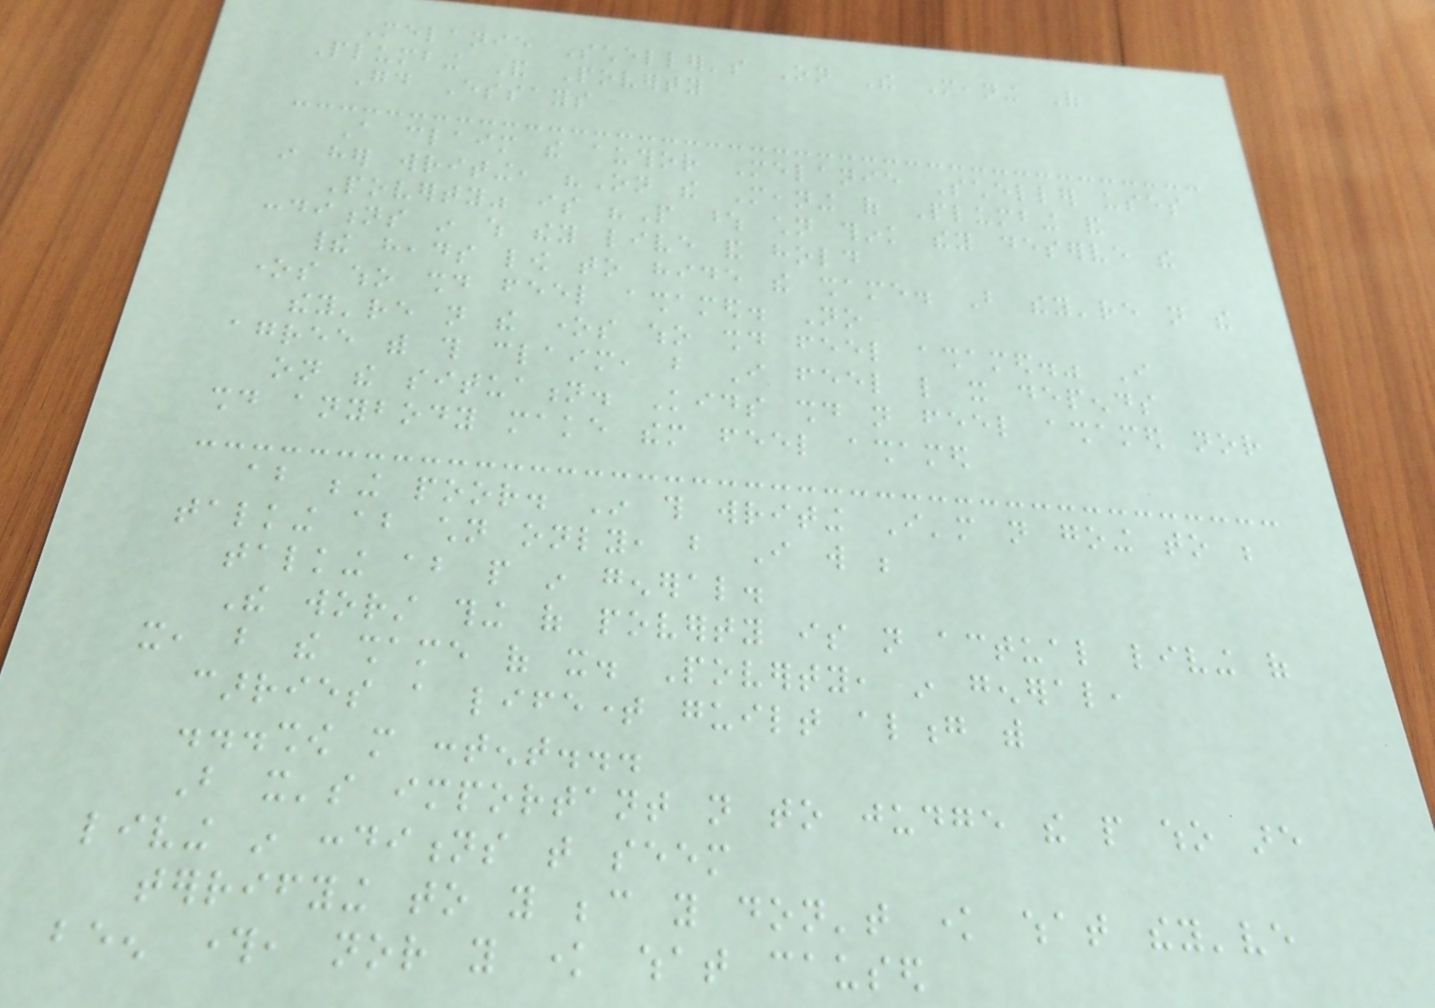Melanie Scheller's On The Meaning Of
Plumbing And Poverty
Good Essays
A claim the author Melanie Scheller uses
in her writing, "On the Meaning of Plumbing and
Poverty" is "People whose children think they deserve the
conditions in which they live and hold
their heads low to hide the shame. But they're not the
ones who should feel ashamed. No
they're not the ones who should feel ashamed." I
agree with this claim, but I feel like it depends
on the situation. Kids should not feel ashamed nor
should anybody make them feel ashamed
about being poor. In this writing I'm not going to be
talking about children only, but I will be
talking about people in general.
The worst thing of poverty is not actual living of
it, but the shame of it. Poverty, in general,
carries a lifetime guilt along with
...show more content...
But it's important not to judge the people who are
living in conditions that seem
terrifying to you because you don't know what they've
been through, nor you know what caused
